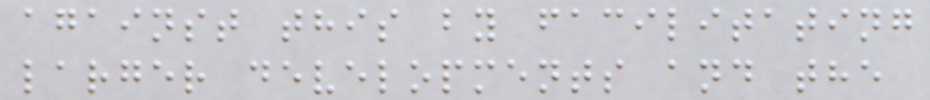against this by facilitating
larger developments and the
